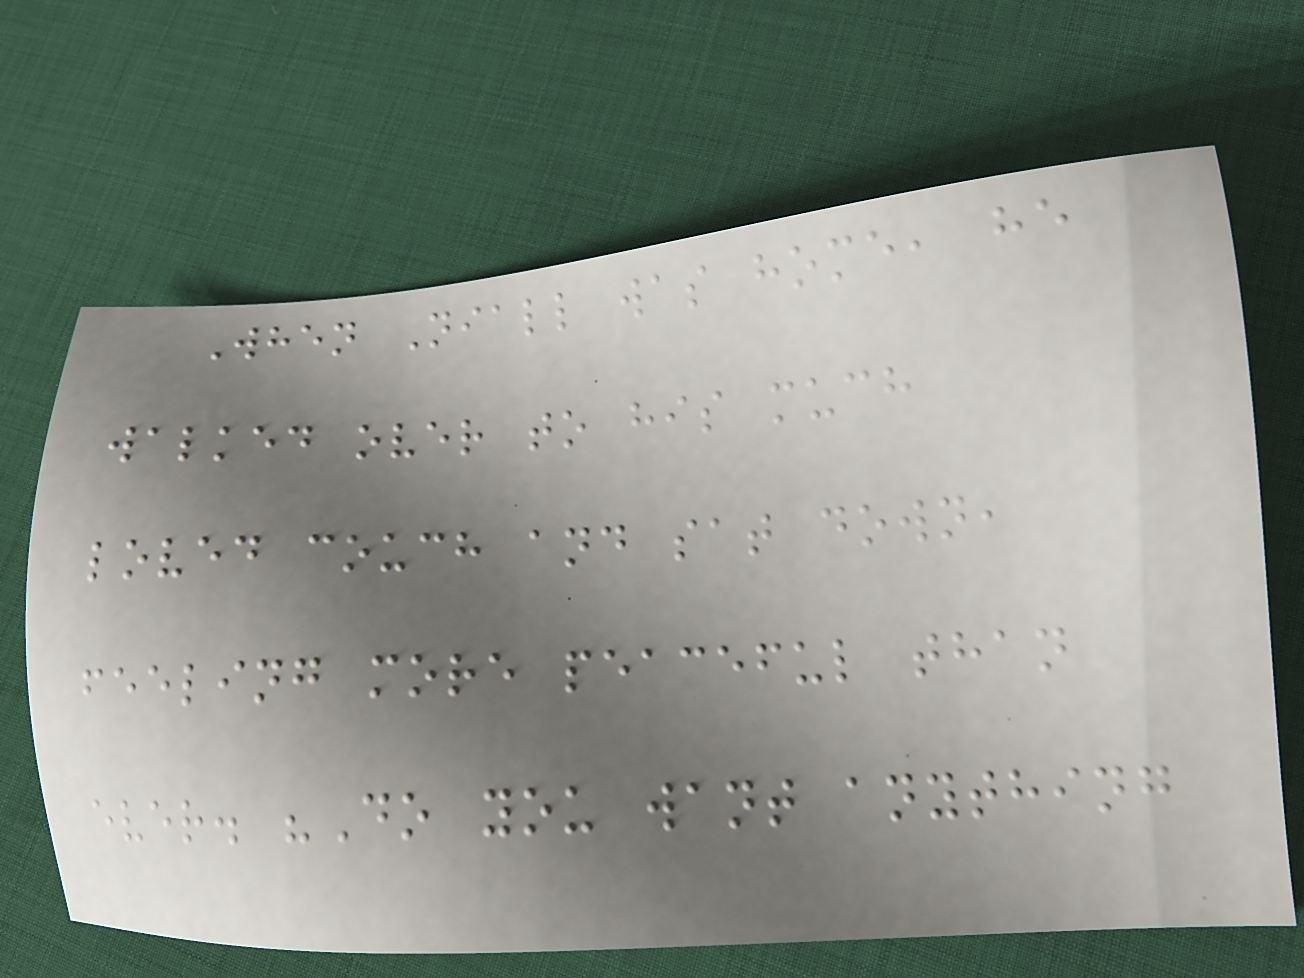When Niall was home, he
walked over to his much
loved couch and sat down,
feeling more peaceful than
ever. "Do you want anything
